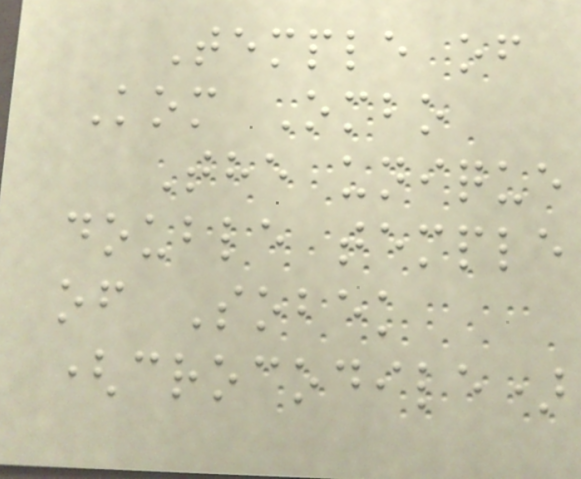Temple of
Kom Ombo
The unique
double temple
of Sobek
(crocodile)
